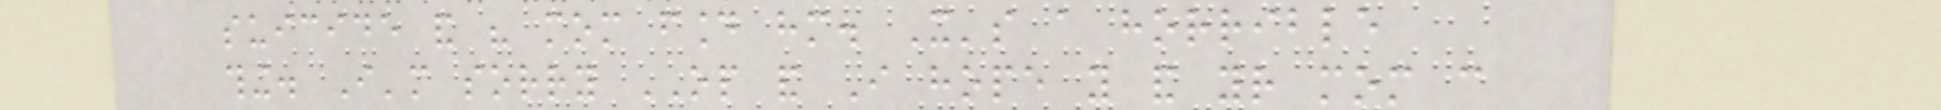suicide and his mom found him. It's a horrible
thing. I'm sorry OP and I hope you and your mom can
